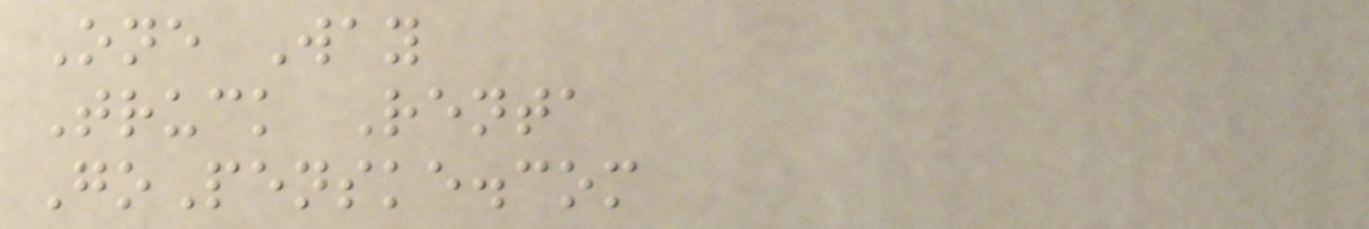One Way
Truck Renta
GoPenske.com
